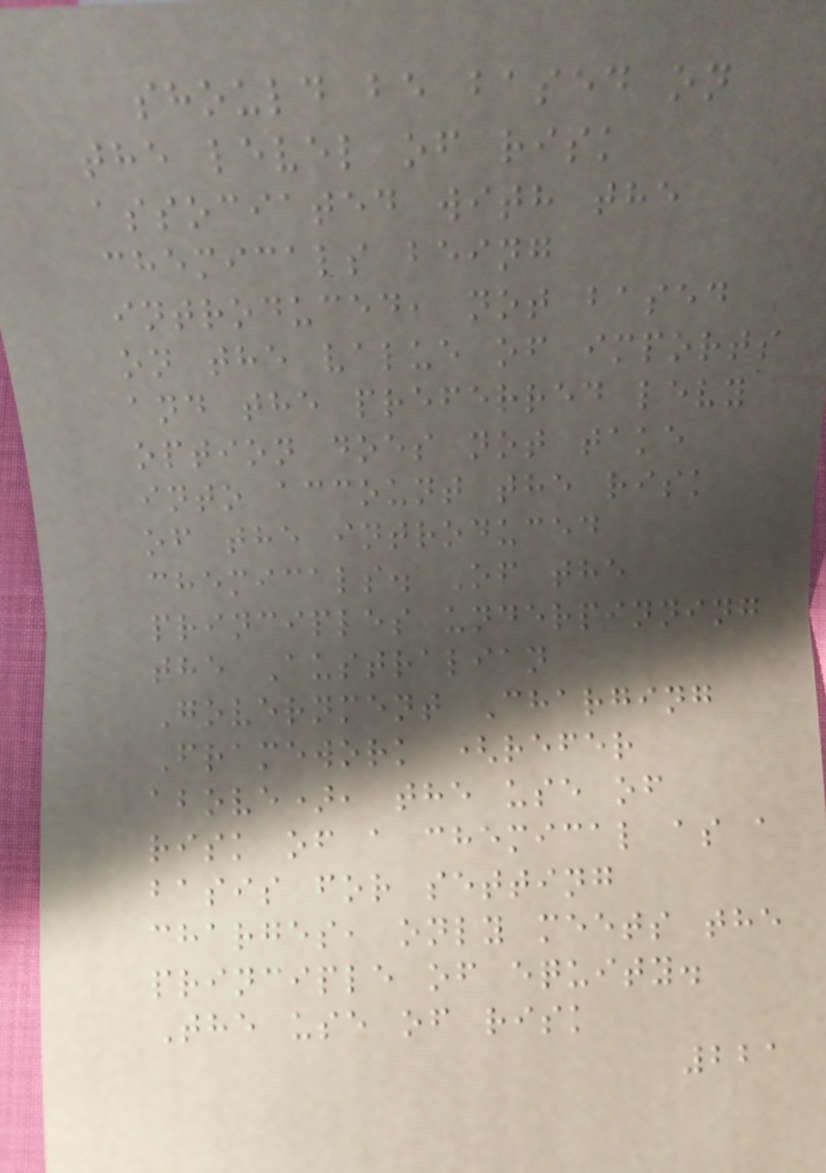should be based on
the level of risk
associated with the
chemicals being
introduced, not based
on the value of imports
and the preferred levy
option does not take
into account the risk
of the introduced
chemicals. Of the
principles underpinning
the Australian
Government Charging
Framework (refer
above), the use of
risk of a chemical as a
basis for setting
charges, only meets the
principle of equity.
The use of risk
221
